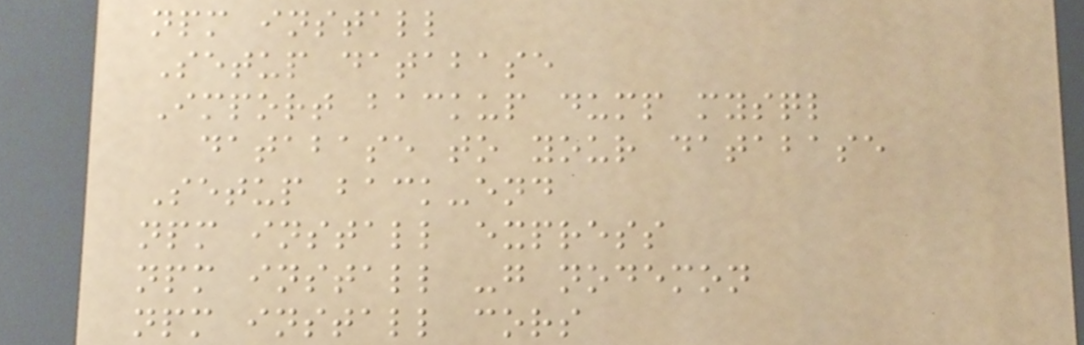npm install
Setup database
Import backup dump mysql
database to your database
Setup back-end
npm install express
npm install -g nodemon
npm install cors
